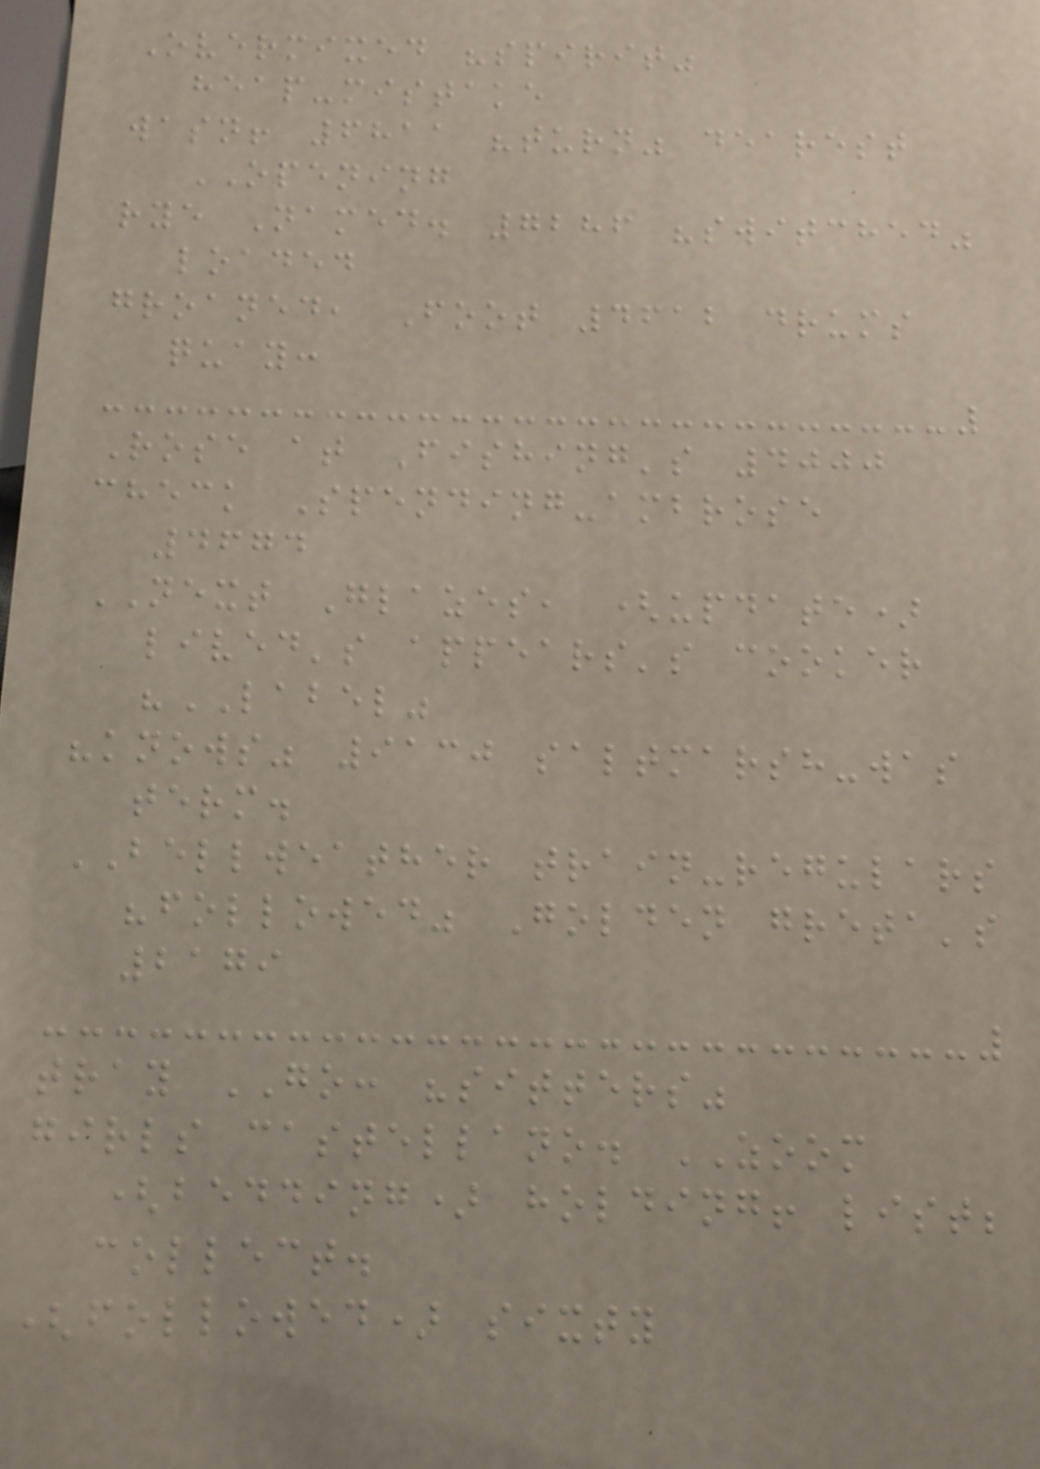Overmixed "spirit"
heap-mistake
wasn! 6811 "turn" dearest
OPENING
rye Named. 7286 "switched"
loaded
groaned, Foot 4612 drums
quay:
Rose at Fishing's 4000
check Spending-ambrose
4674
NEXT Glazes, (update)
lived's appears's cooker
"LABEL"
"knows" 9130 saltmarsh-was
term.
BELLWEATHER train-regulars
"followed" Golden greta's
2179
tray GO: "sitters"
girls castellano. ZOOM
(bedding) holding! list;
collect.
(followed) sixty
